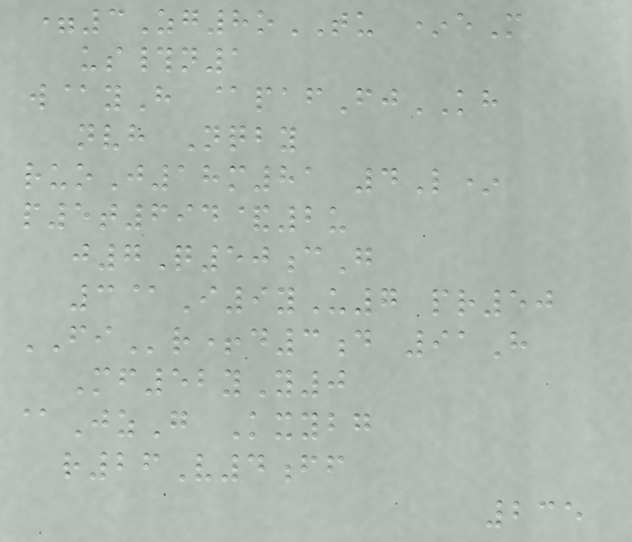=3Zg8oTU *eM
us#n1
w@yH @pafFjKH
nvh Nqby
ruoJ18m81 4L*
p5t694&2u
j7Q50cG
3@I9yU7 pr50
FIr+d3d 91H
Mf52yY0
@JzG Kxybg
r26V4ff
235
